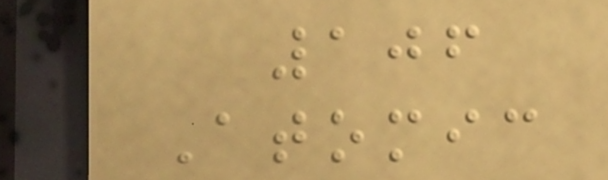106
Atomic
